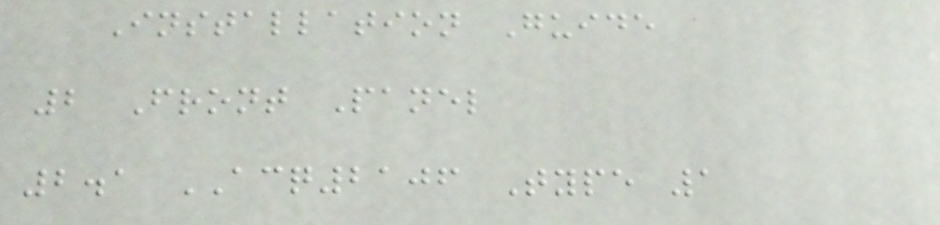Installation Guide
2 Front Panel
2.1 ACQ2106 Type 1
